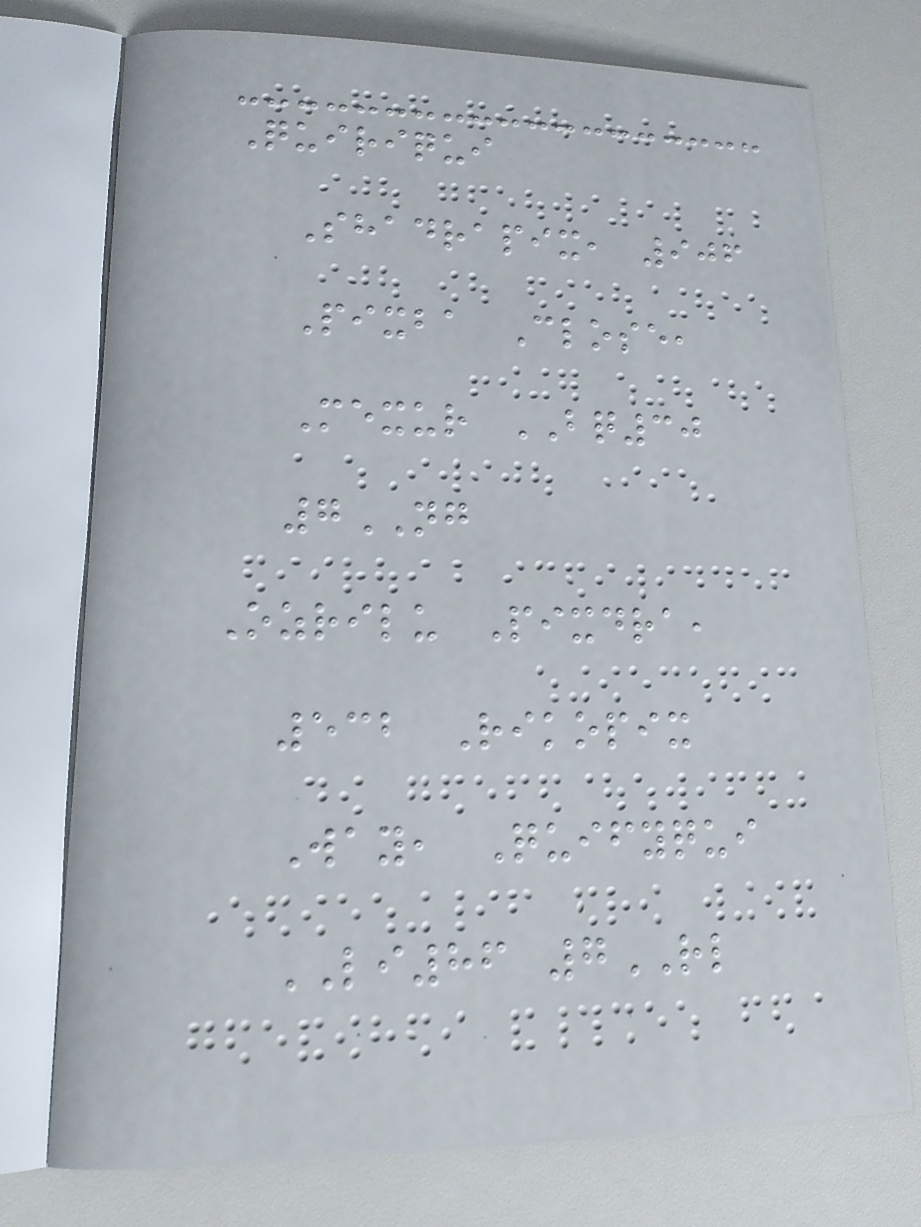Quiriqui
Shadrapix, 906
Pixba Close,
Mexur BQ30
7NG
Ozrilu Pixdra,
532 Rikopix
Way, Quifyqui
LI86 7RL
